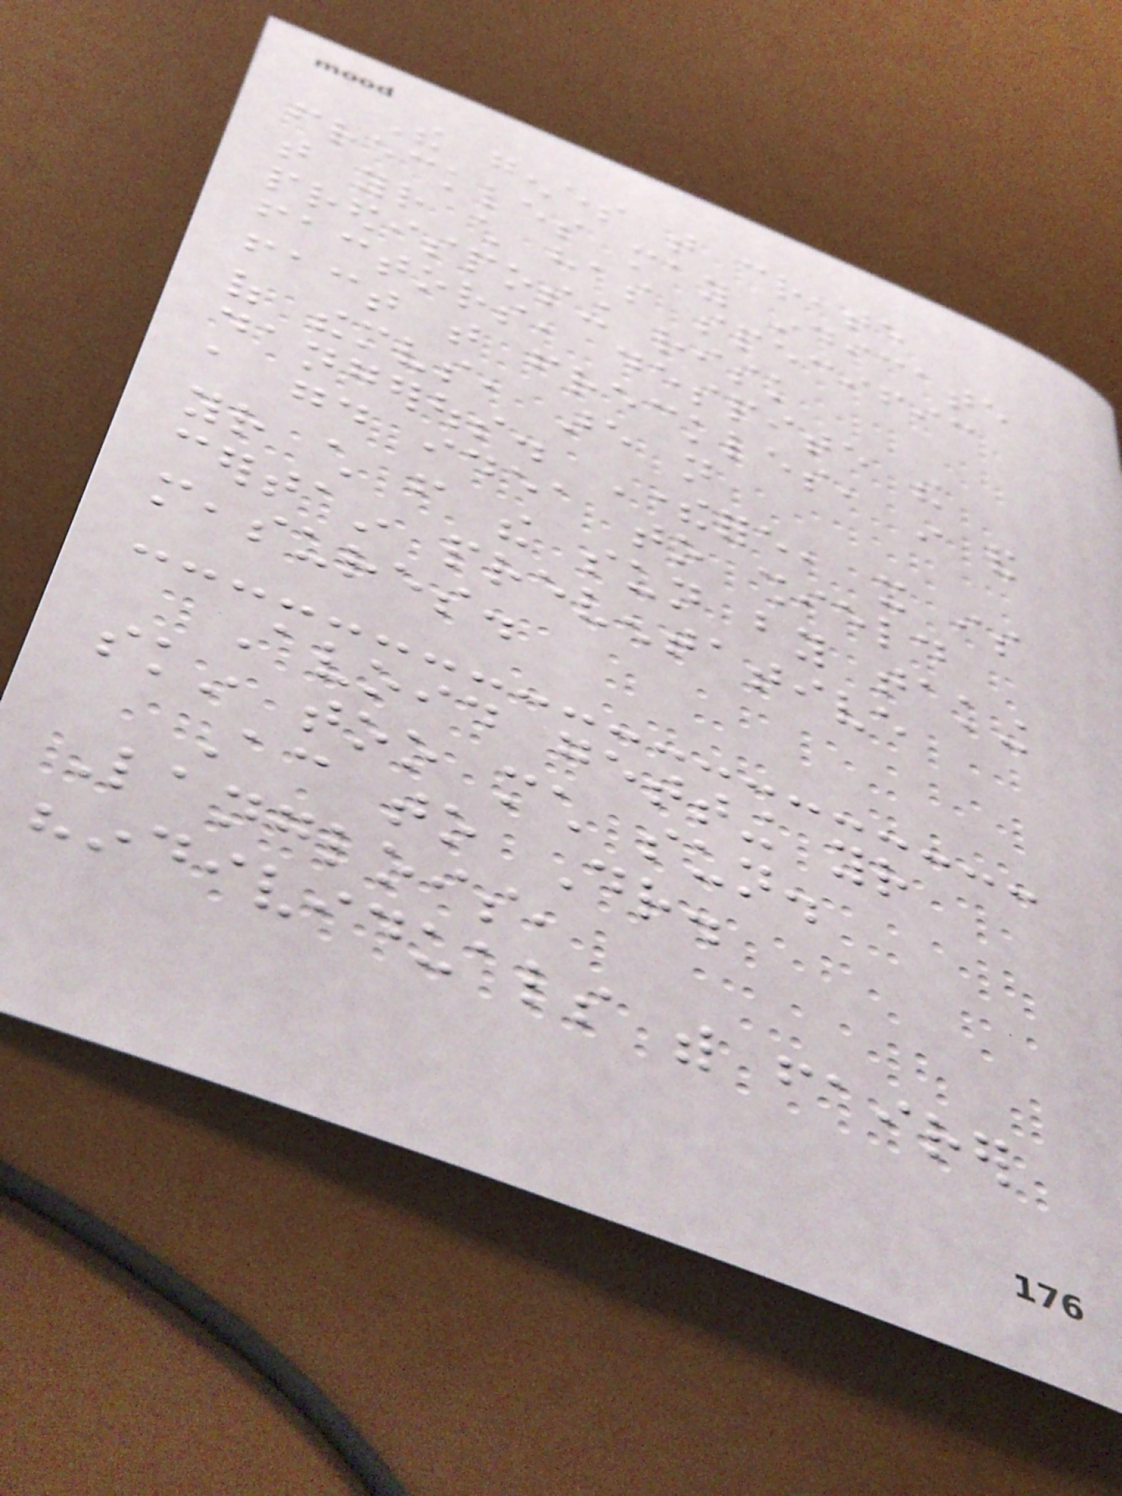The genes that create
freckles may indicate
that your child has specific
predisposing risk
factors, despite the
fact that freckles, in and
of themselves, are not
dangerous. Therefore, it is
a good idea to shield
your child from the sun by taking
certain preventative
measures.
Avoid getting your
skin too much sun.
According to Dr.
Langlois,
"individuals with fairer
